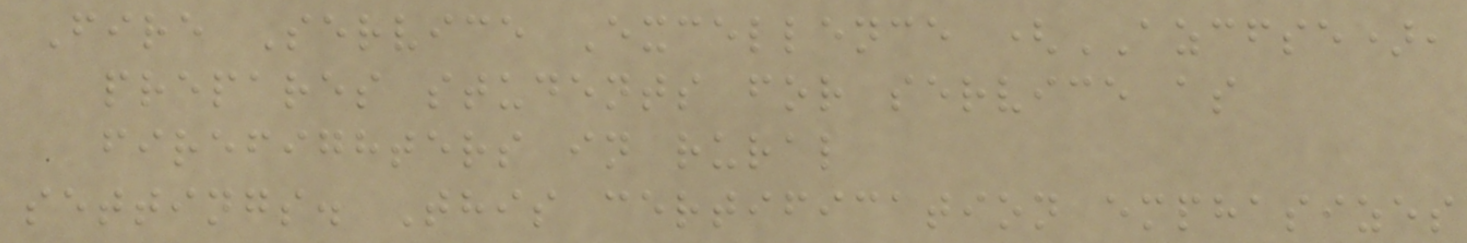Fire Service Excellence (AZCFSE),
prepares students for service as
firefighters in rural
settings. This certification emphasizes
